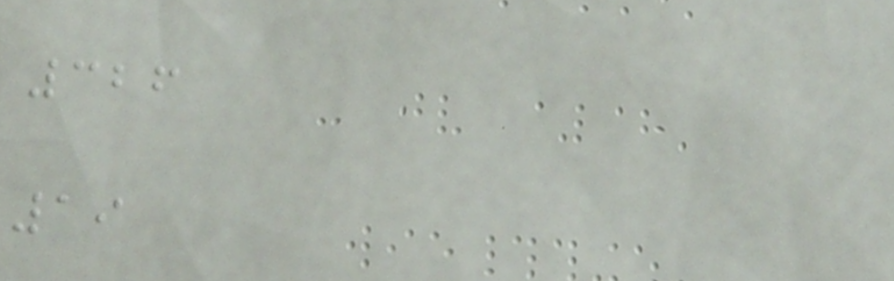326
19
